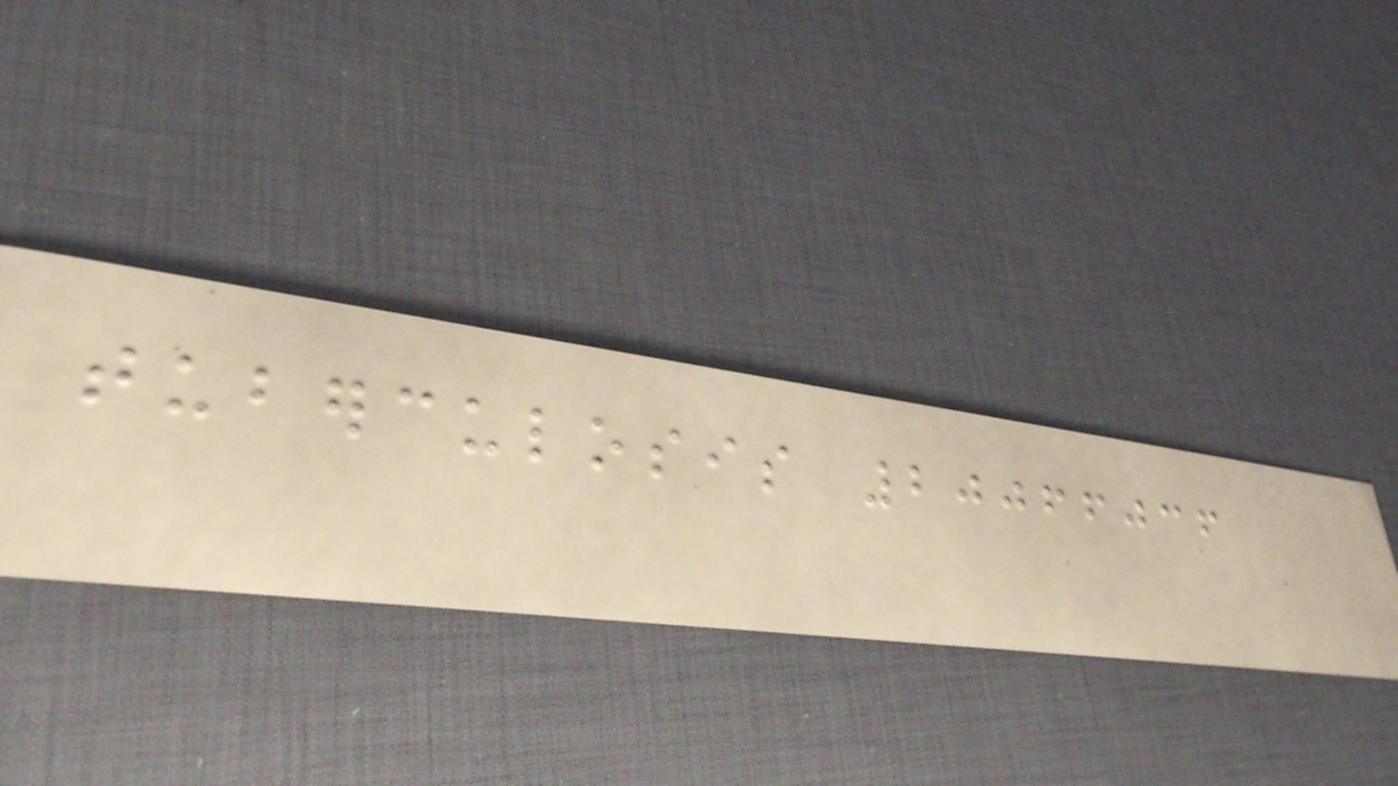tuberculosis 20066036
